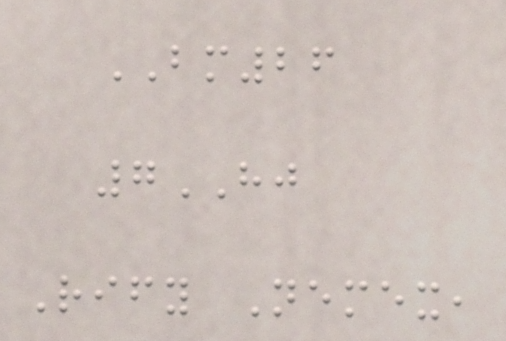BM26
7HJ
Rify Nemex,
